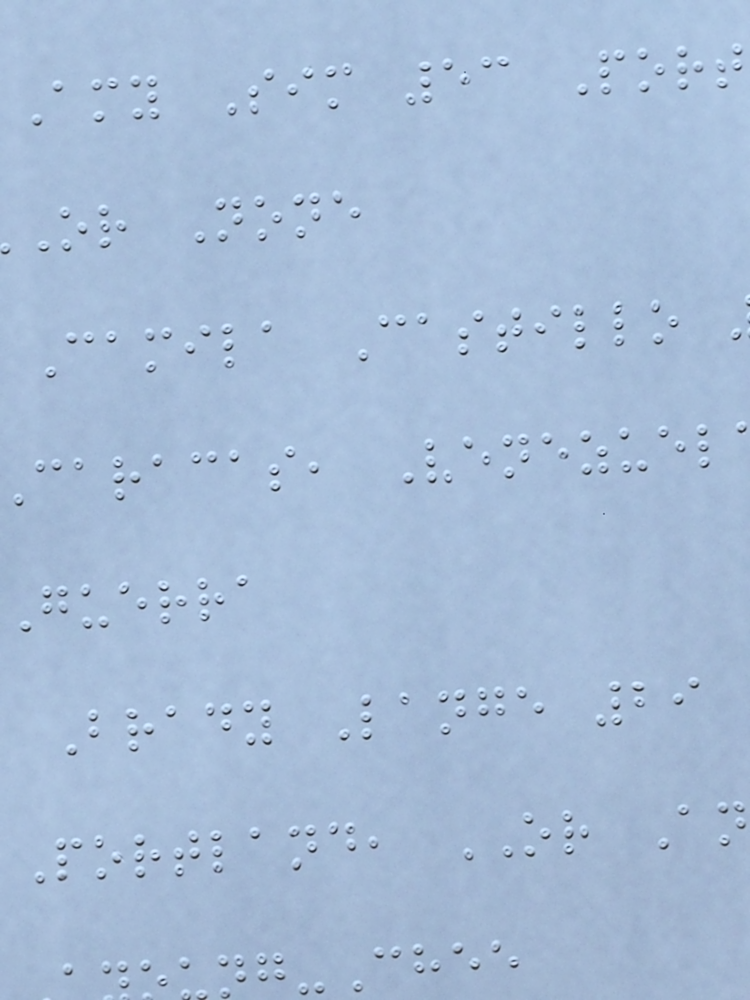Amy Sim 53 Port
or None
Camila Castillo
caracas, Venezuel
Guerra
Brady Lange 29
Portland, OR An
g-Chee
